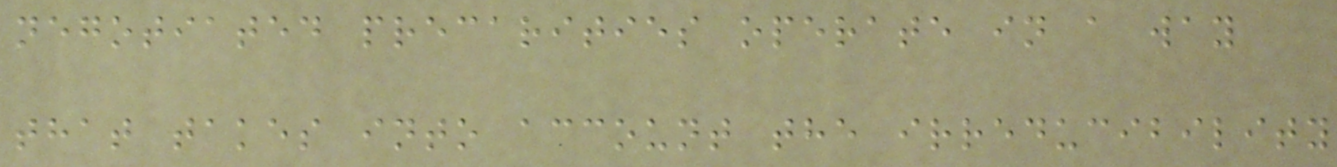negotiated precarities operate in a way
that takes into account the irreducibility
